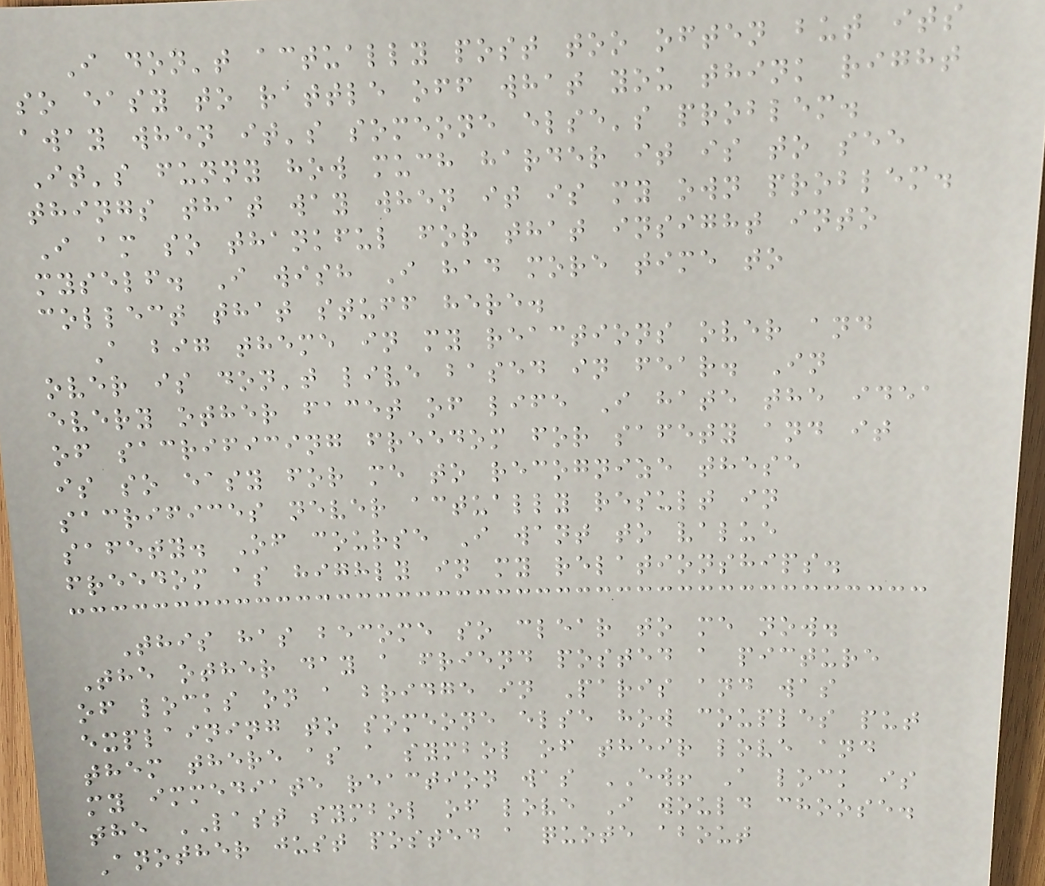I don't actually post too often but its
so easy to rattle off what you think right
away when it's someone else's problem.
It's funny how much harder it is to see
things that way when it is my own problem.
I am so thankful for that insight into
myself. I wish I had more time to
collect that stuff here.
A big theme in my reactions over and
over is don't live based in fear. In
every other facet of life I hate the idea
of sacrificing freedom for safety and it
is so easy for me to recognize these
sacrifices never actually result in
safety. Of course I want to value
freedom as highly in my relationships.
This has become so clear to me now.
The other day a friend posted a picture
of locks on a bridge in Paris and was
explaining to someone else how couples put
them there as a symbol of their love and
my immediate reaction was EW! A lock is
the LAST symbol of love I would choose.
Another just posted a quote about
